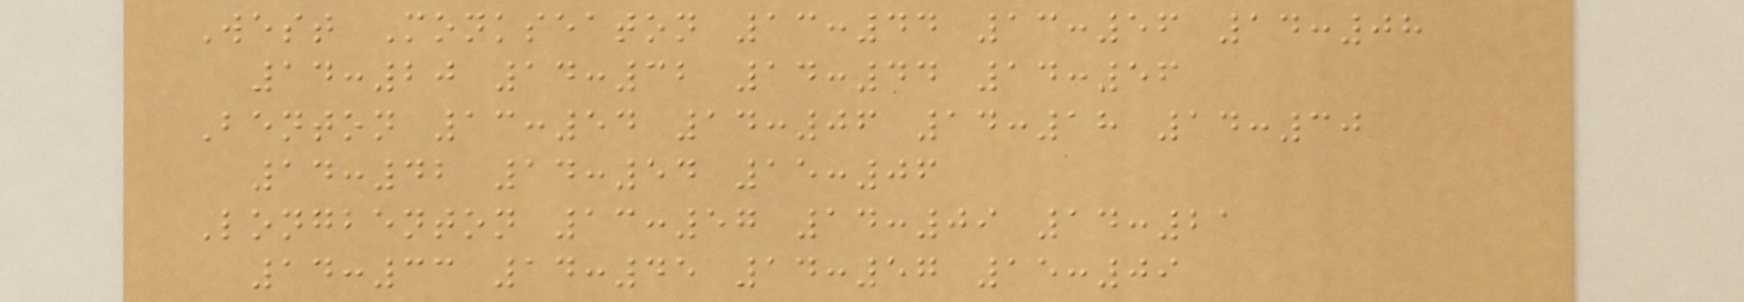West Monkseaton 13:44 13:56 14:08
14:20 14:32 14:44 14:56
Benton 13:54 14:06 14:18 14:30
14:42 14:54 15:06
Longbenton 13:57 14:09 14:21
14:33 14:45 14:57 15:09
